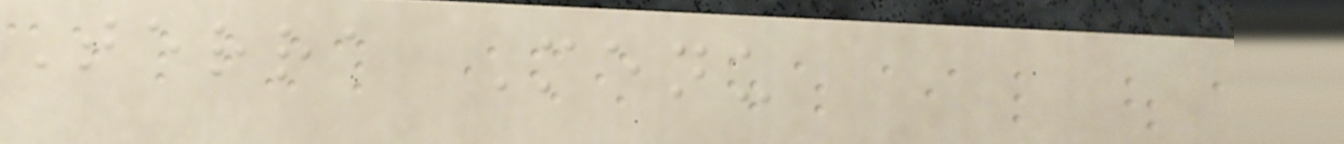Terra Menu
